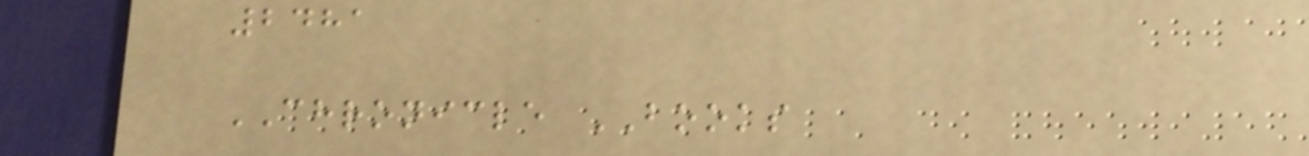2481
CHRONICLE BOOKS
